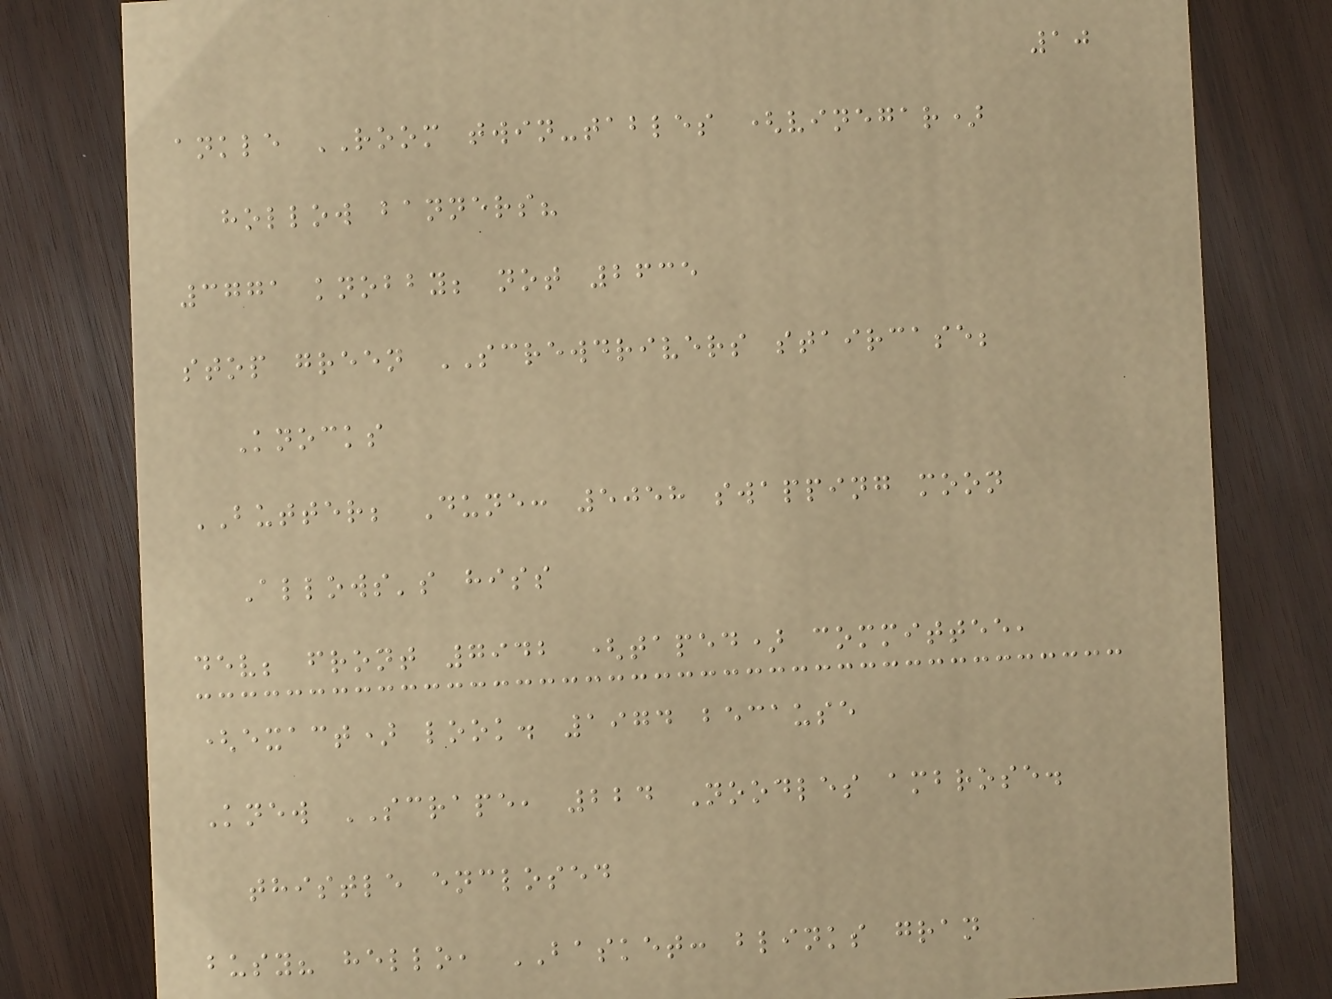10
ankle ROOM twin-tables (vinegar)
hollow banners?
3771 knobby; not 2635
stop green SCREWDRIVERS staircase;
Knocks
BUTTER; Dune: 5058 swapping moon
Allows's hiss
dev; front 7942 (taped) committee,
(exact) look. 1974 because
Knew SCRAPE, 224 Noodles ambrose.
thistle enclosed
busy? hello, BASKET: blinks gran
